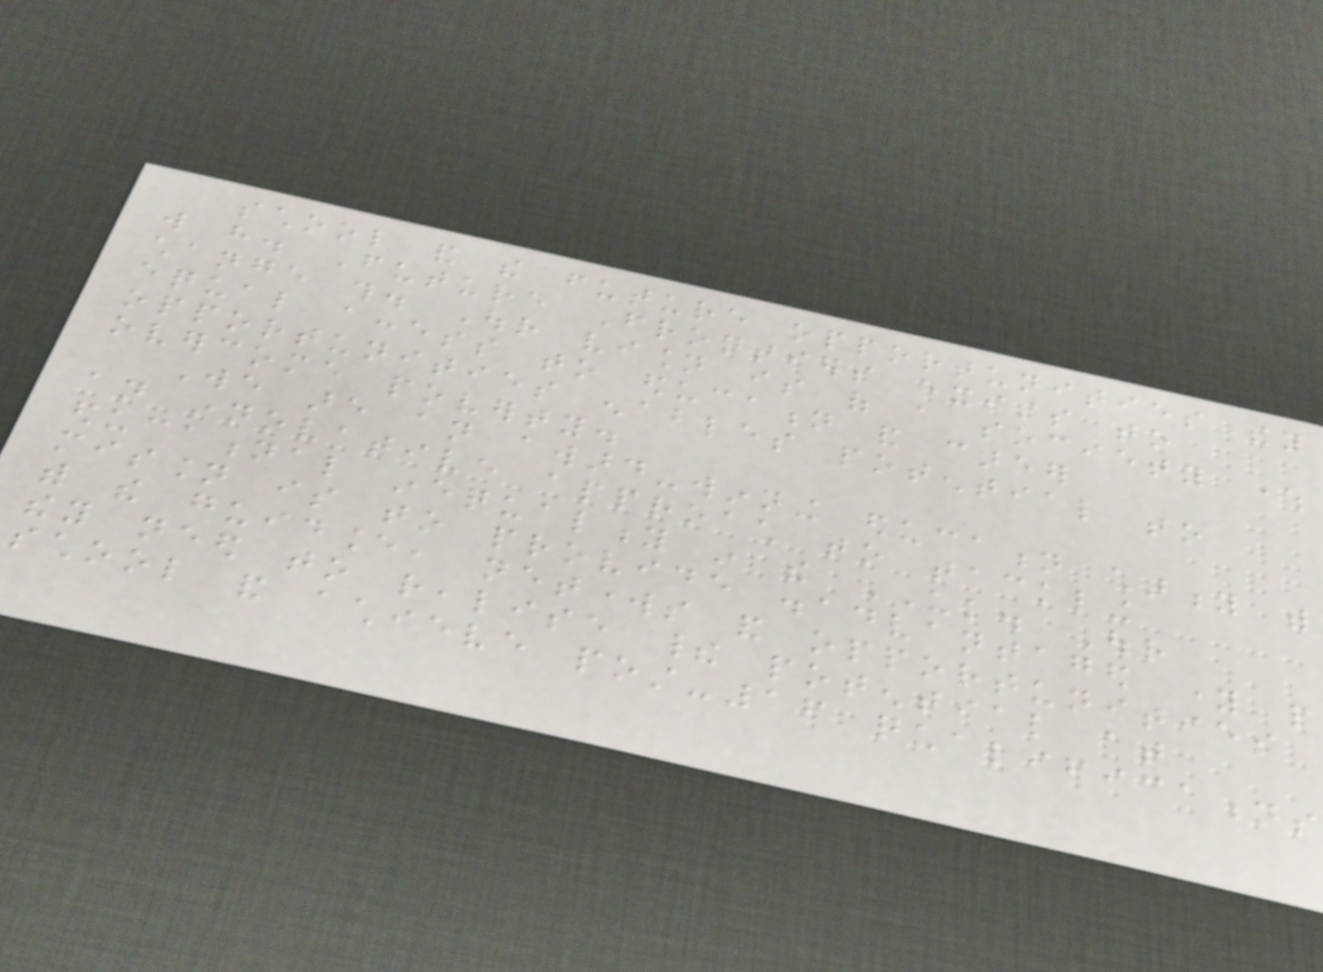school and the future opportunities they
will have. Future Frontiers exists to
change this. Our vision is of a society where
equal access to education and career
opportunities enables potential to
overcome poverty.
We are an award-winning education charity with
an innovative approach to tackling
educational inequality in the UK. Our
mission is to provide disadvantaged young people
with the guidance, networks and opportunities
they need to realise their potential at
school and achieve post-16 qualifications
